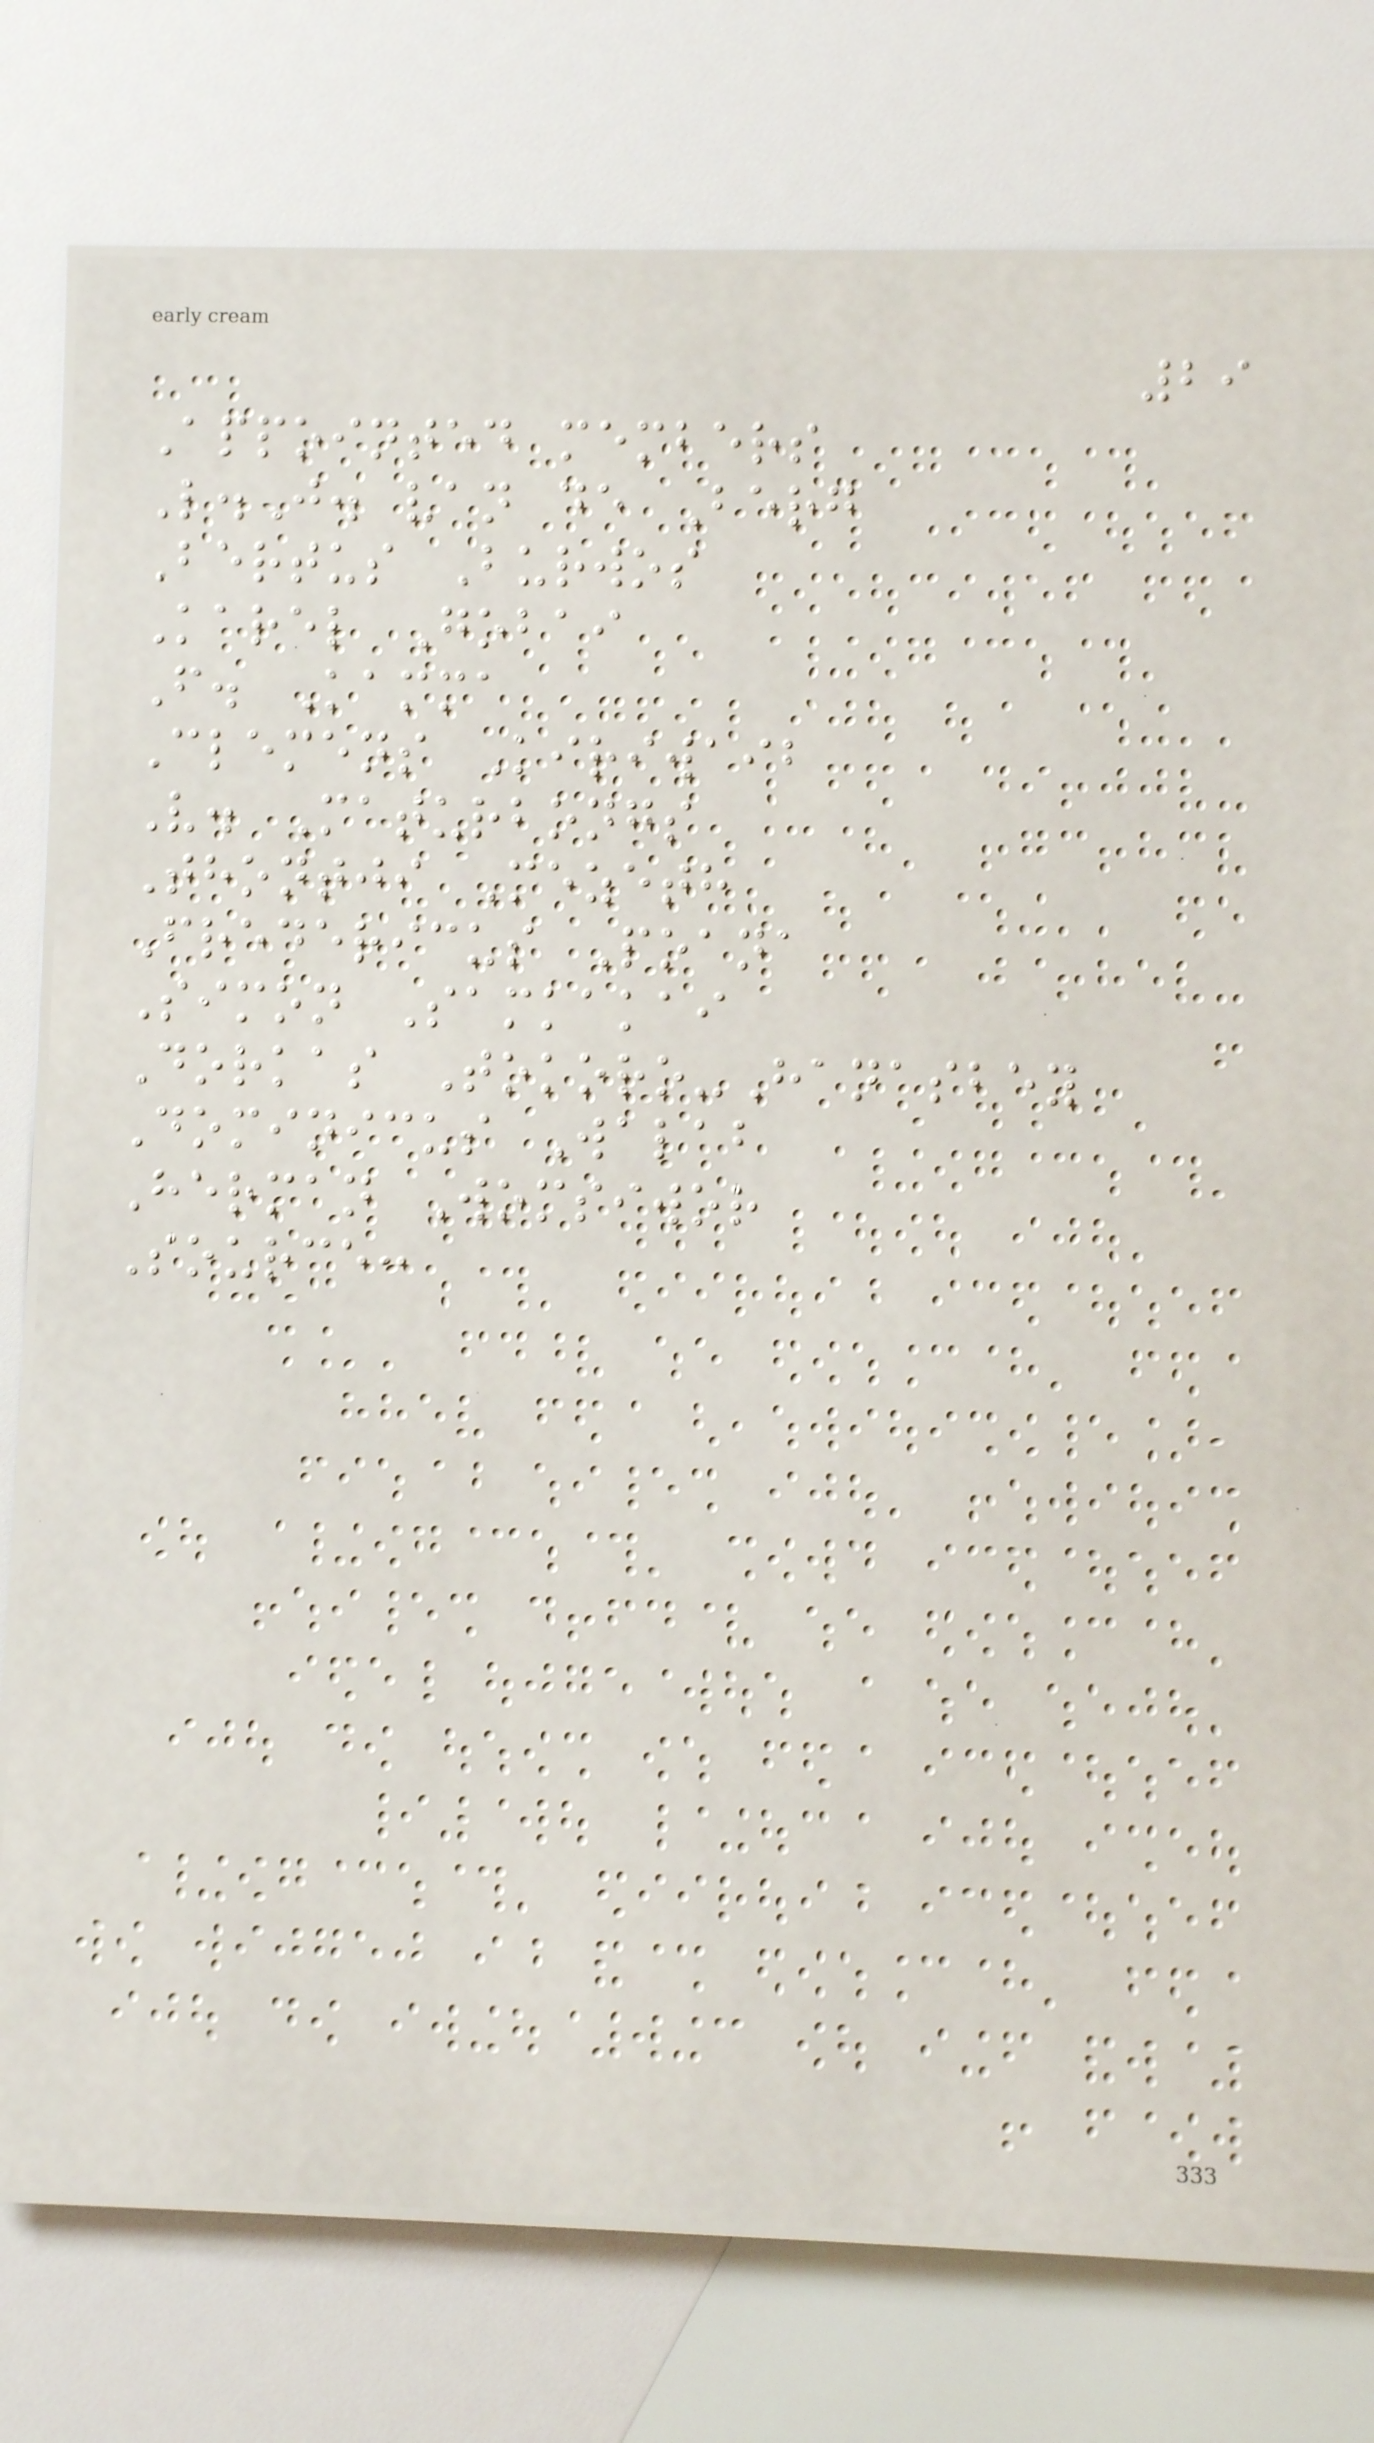29
Appointed members
L.J. van de Berg
Bertus Burwos
Karel Gobai
F. Kamma
Clemens Kiriwaib
V. Maturbongs
Thontji Mezeth
Fredericus Poana
Simon Samkakai
Dorkas Tokoro-Hanasbey
Dominicus Walab
Herman Womsiwor
Source:
